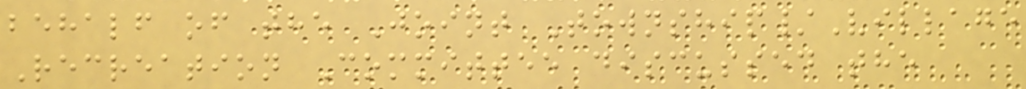behalf of the Joint Township/Village
Recreation Committee discussed the
